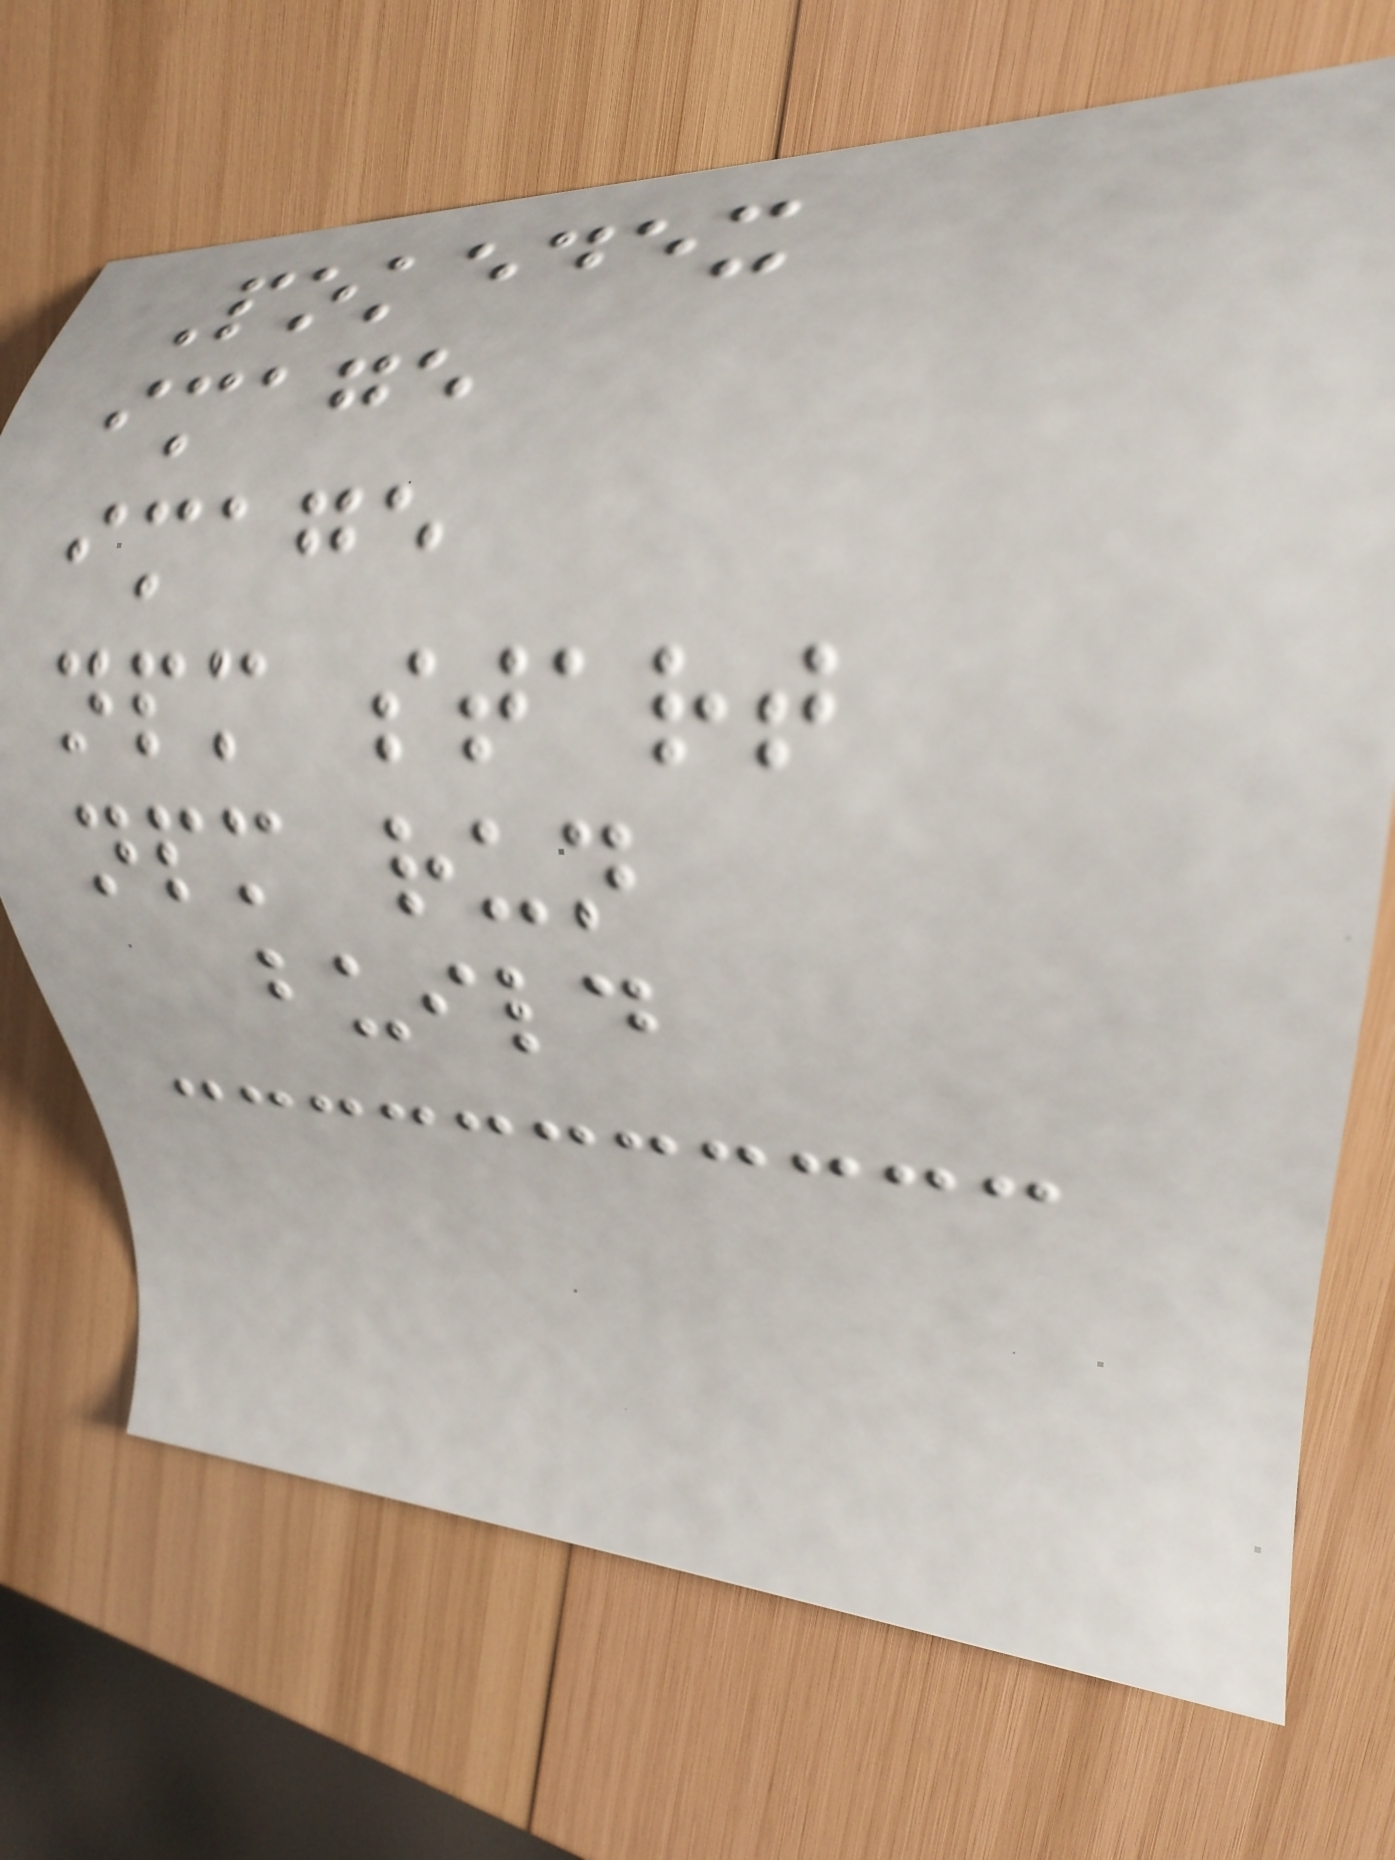Pokedex
image
image
npm start
npm run
build
